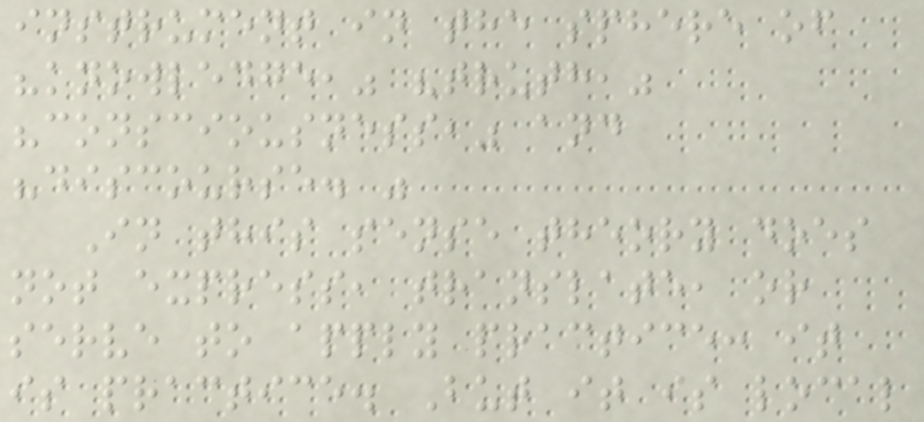instrument in the sphere of
"knowledge," "truth,"
"consciousness," and
"discourse. "
In this sense theory does
not express, translate, or
serve to apply practice: it
is practice. But it is local
